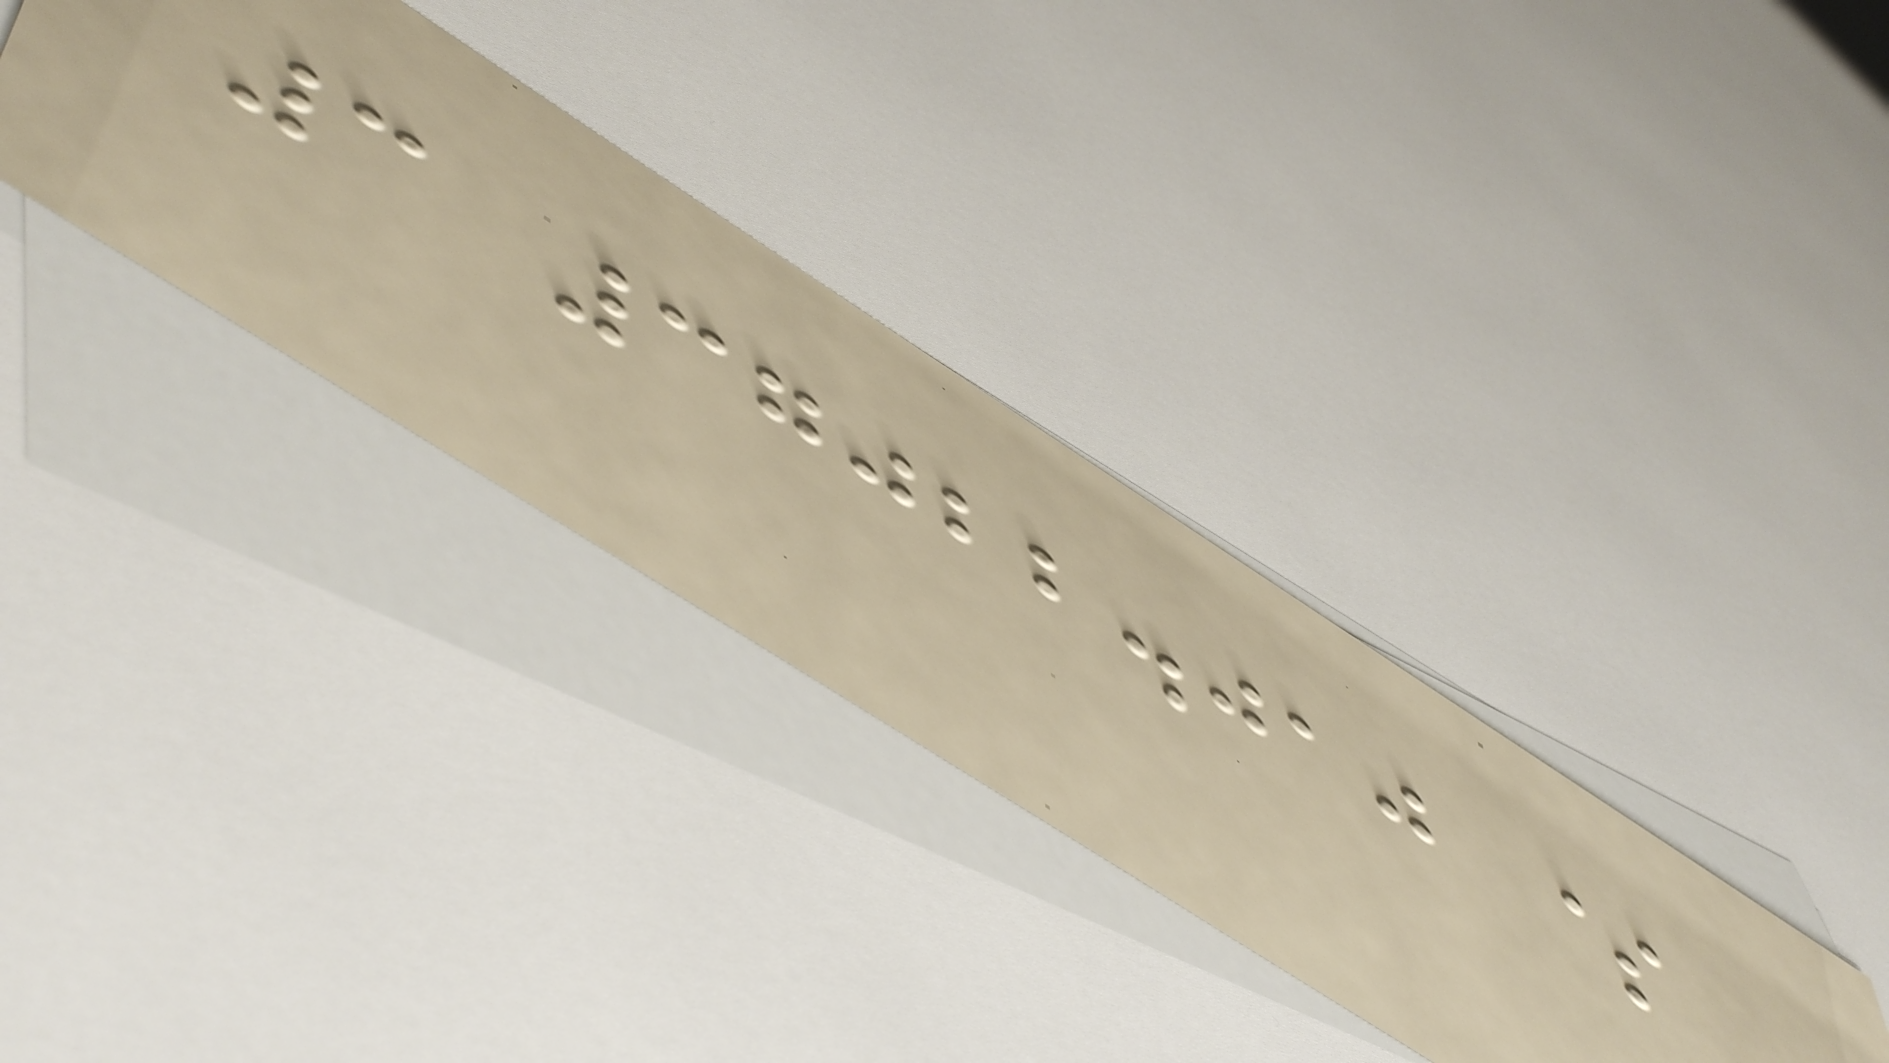3 37022.010 $
